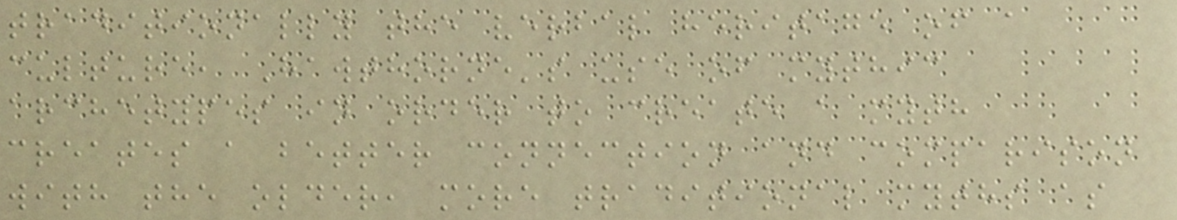traditionally the verbal heritage of a
culture, Hawthorne's use of mythic
archetypes in order to create a myth
creates a better connection and comparison
with the older, more traditional myths as
